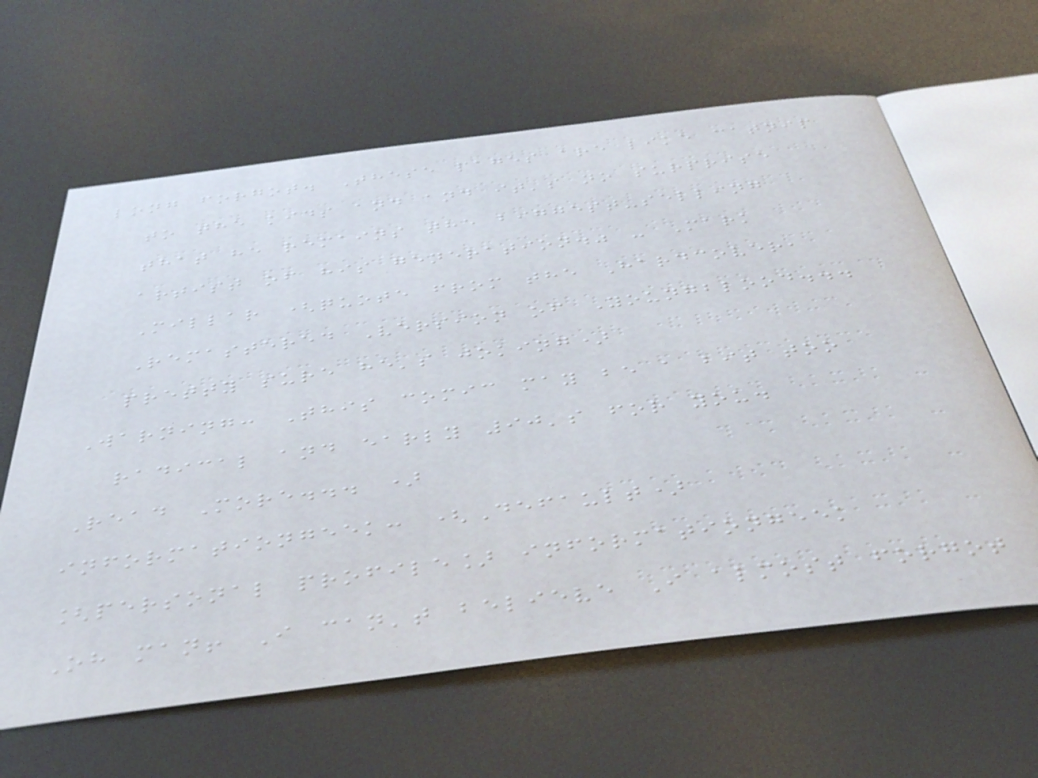long forgot. These pages are like catnip
to the kids and and it's no surprise
that he remains the biggest-selling
artist of his generation." - Mark
Millar (quote from the Hardcover,
Remastered Version of Youngblood...
pretty sure he's joking)
Warning: This comic may be a bit too
radical and early 90's for you.
Read More... )
informationgeek: (Default)
[personal profile] informationgeek
Oh man! I can't believe I almost forgot
